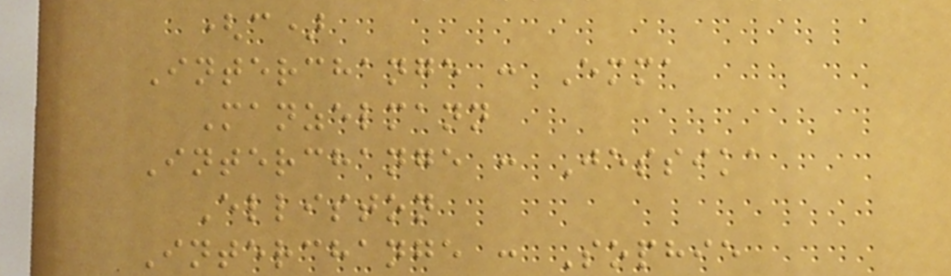(c)
Interchange : Emma
Manzelmann
Interchange : Jessika
Elliston
Interchange : Sophie
